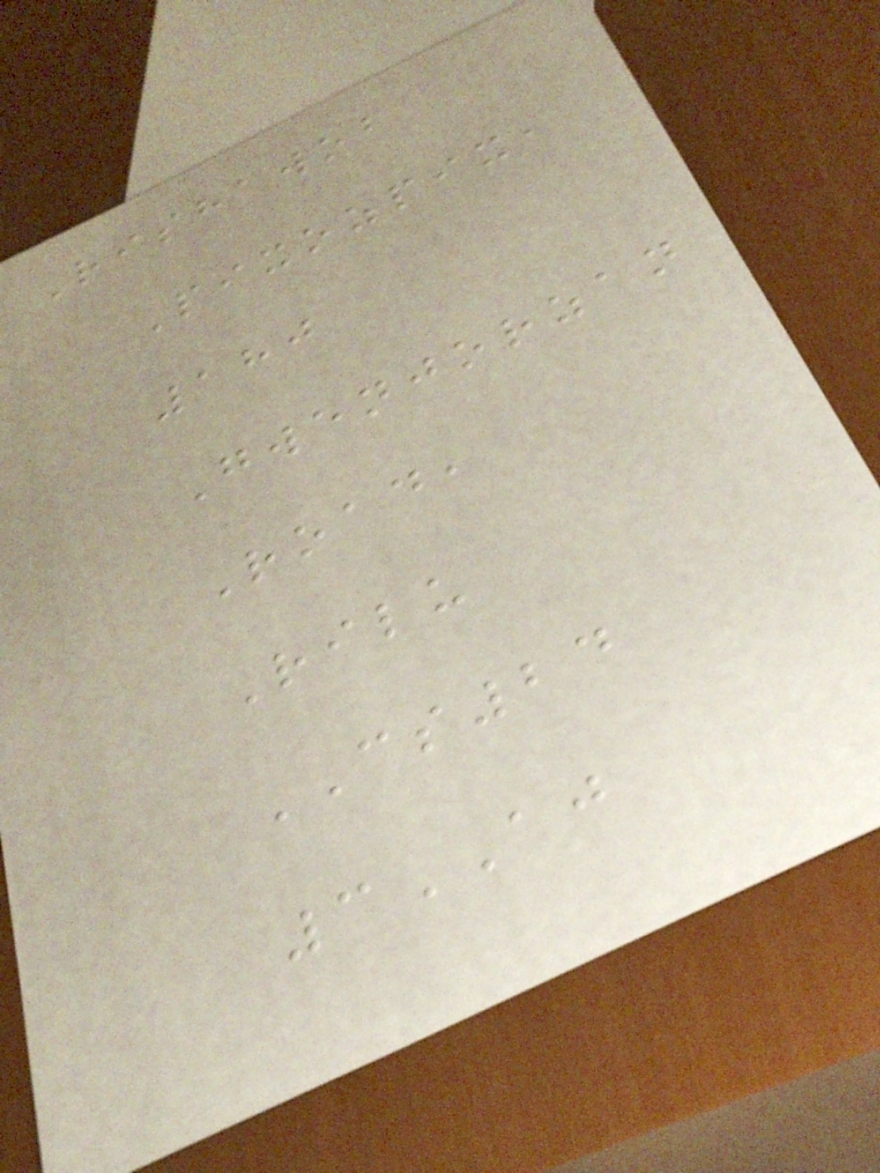Rishawob
Pixozpix,
180
Gwenjorzan
Road,
Rilu
CS24
3AJ
